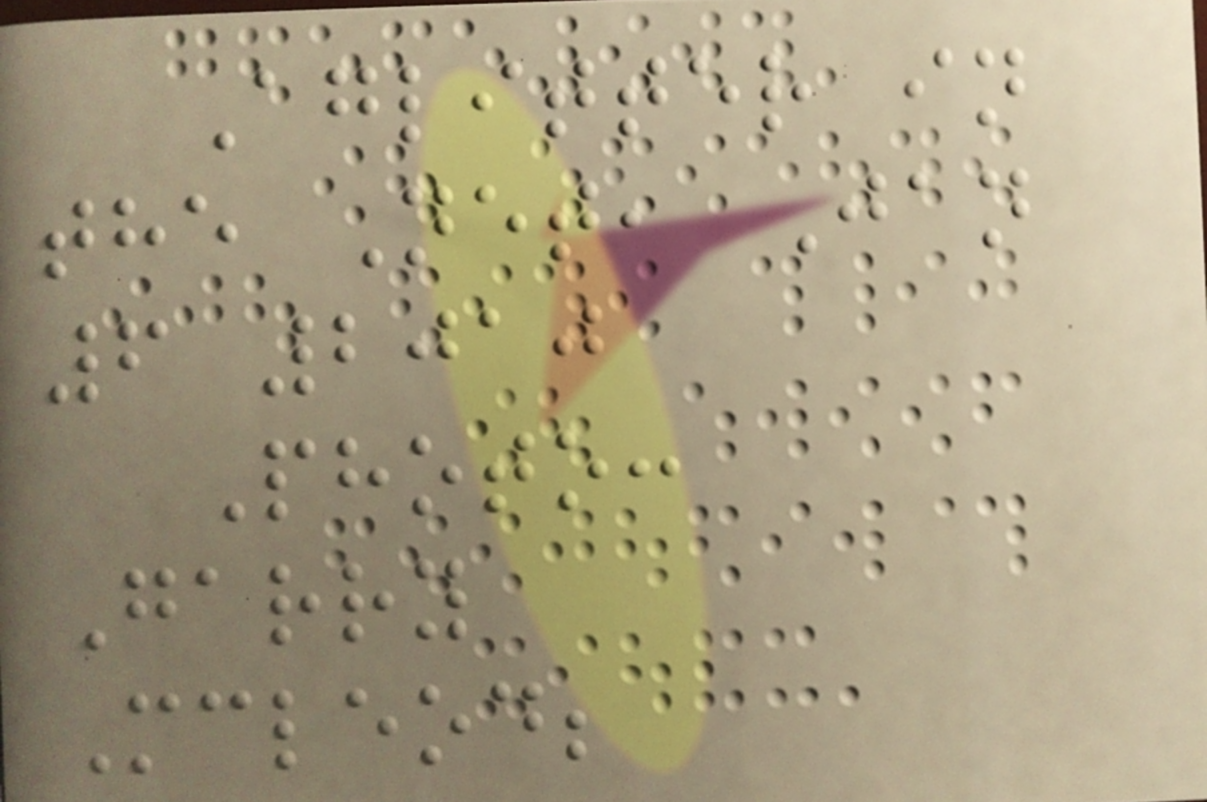Aglitter in
the Net, Jan
6 2010
Photo:
Garry
Mcleod;
